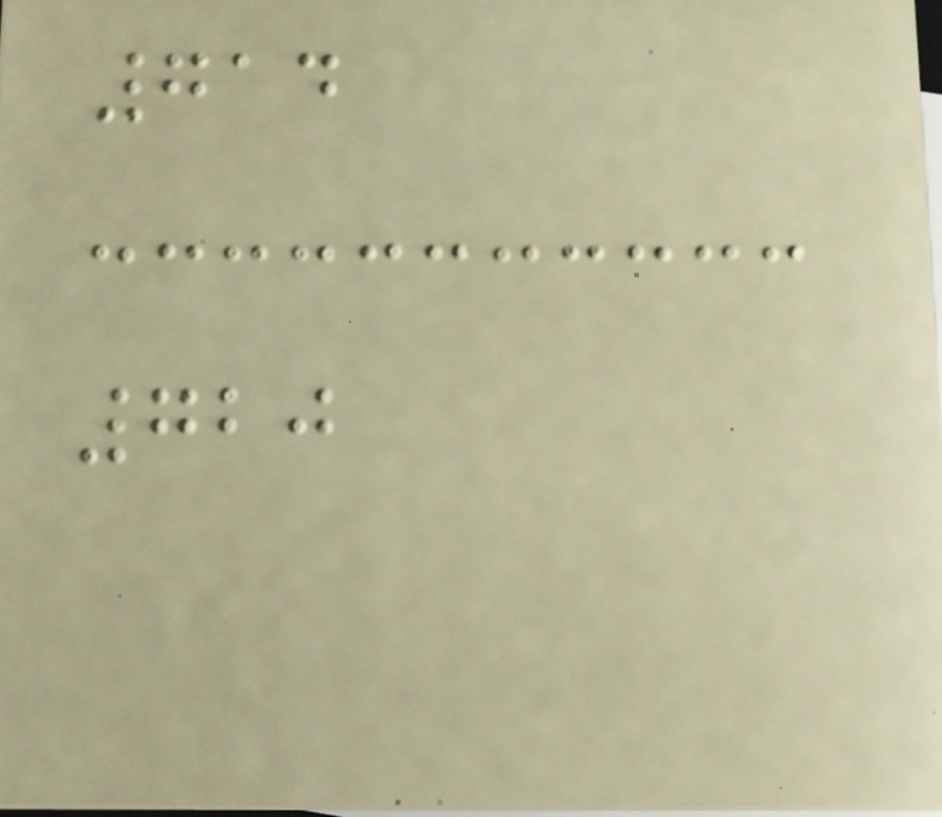714
720
